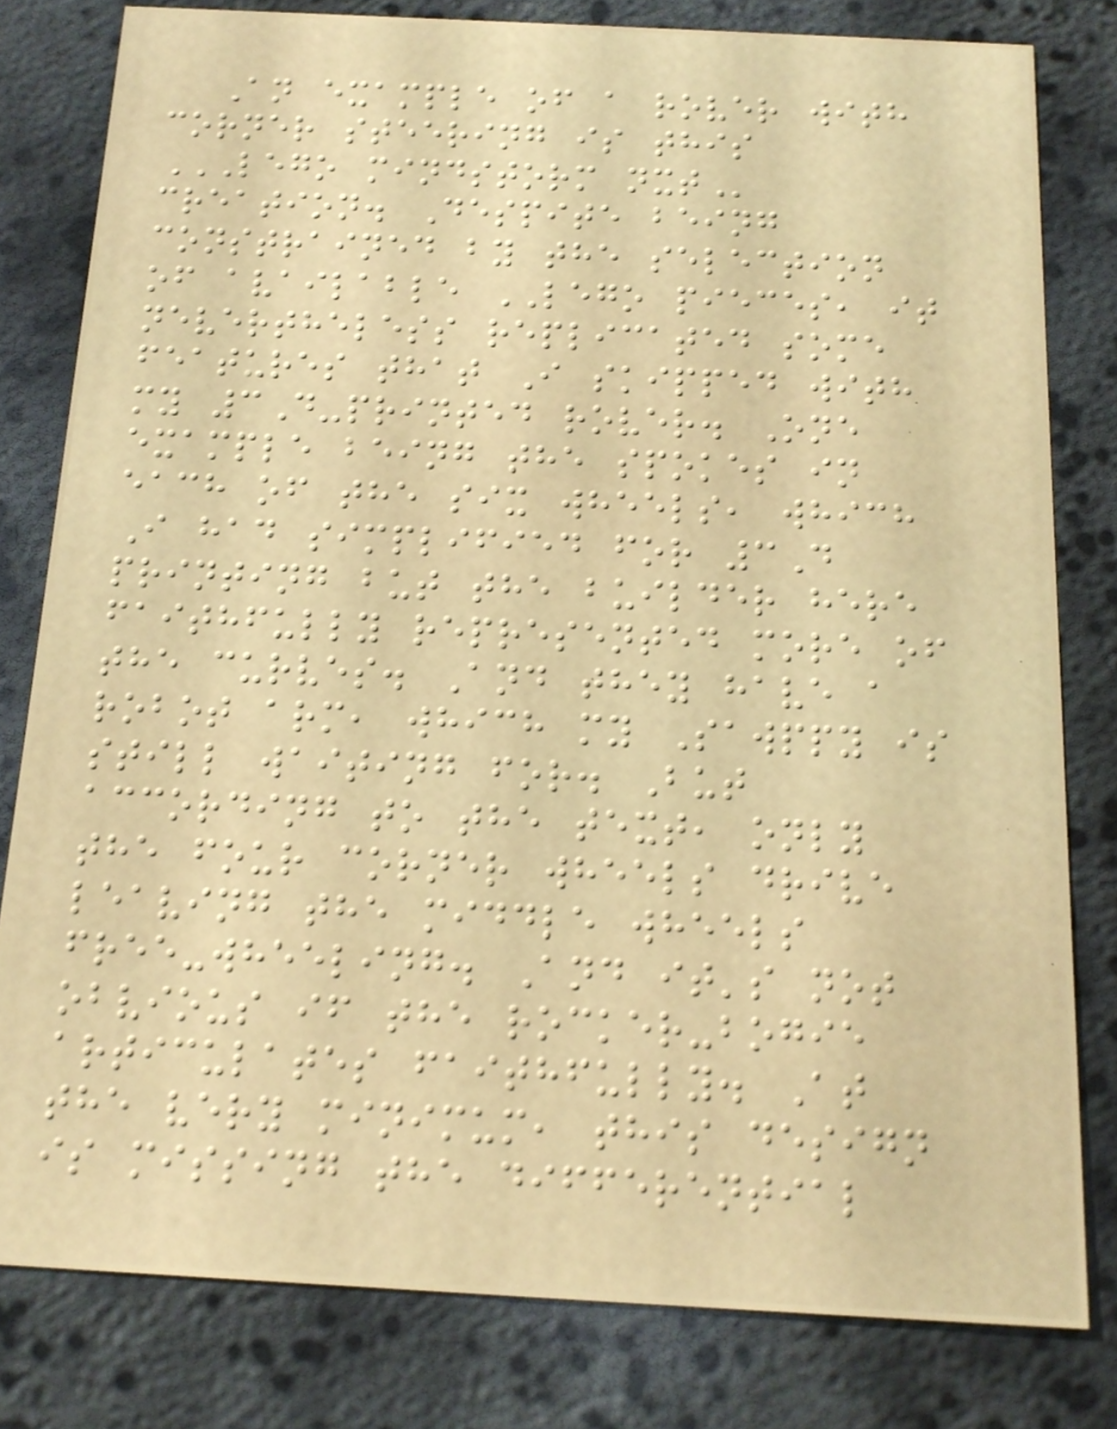An example of a rover with
corner steering is this
LEGO MINDSTORM NXT
creation. Despite being
constrained by the selection
of available LEGO pieces, it
nevertheless replicated some
features that I skipped with
my 3D-printed rover. One
example being the spokes in
each of the six wheels, which
I had simplified for 3D
printing but the builder here
faithfully represented more of
the curves. And they have a
robot arm, which my Sawppy is
still waiting for. But
according to the text, only
the four corner wheels drive
leaving the middle wheels
free-wheeling. And it's not
obvious if the rocker-bogie
articulates faithfully. At
the very minimum, this design
is missing the differential
